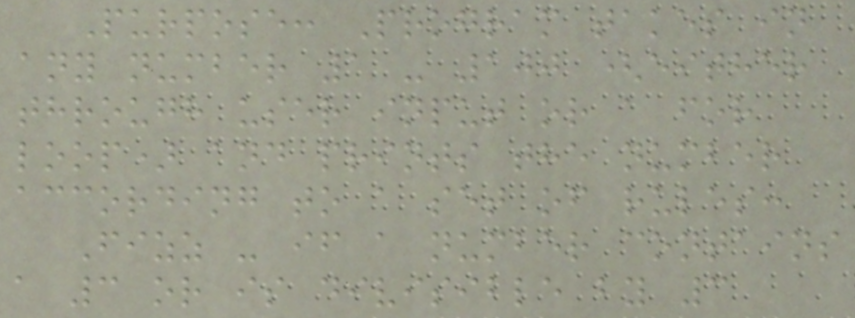Purpose: Program takes in
any number 1 - 100 (either
through user input or a for
loop) and prints the number
according to a set of rules:
Fizz - if a number contains
a 3 or is divisible by 3
